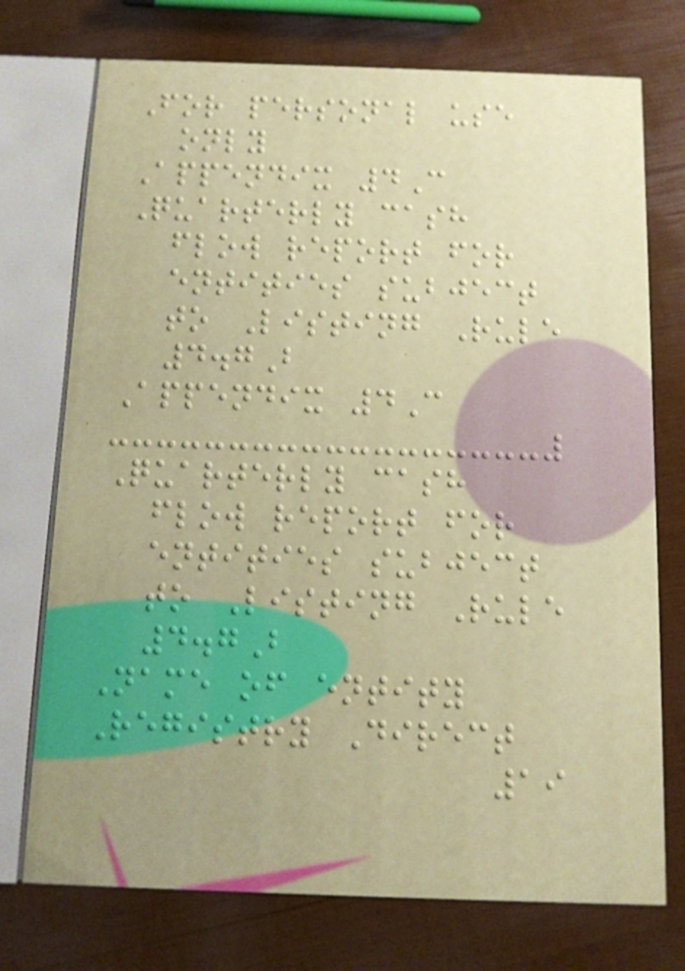For personal use
only
Appendix 4C
Quarterly cash
flow report for
entities subject
to Listing Rule
4.7B
Appendix 4C
Quarterly cash
flow report for
entities subject
to Listing Rule
4.7B
Name of entity
Registry Direct
19
